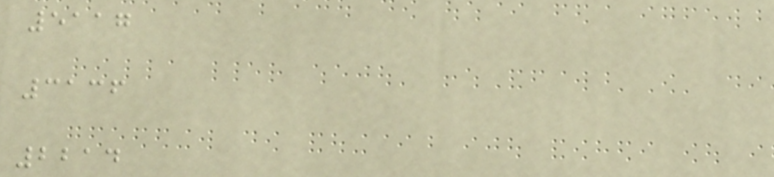5117
3136
2214
